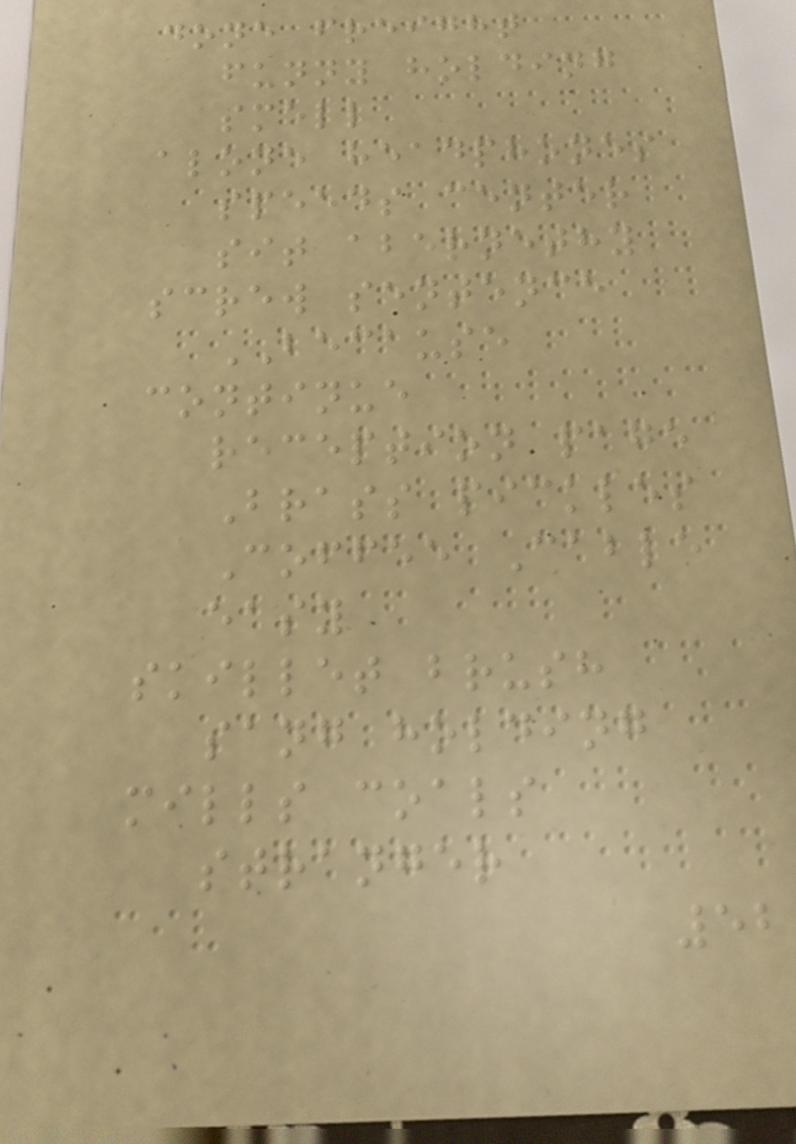done freight
funny holding
smell
alone headphones
speeds center
sit abernethy
screw sentence
BECAUSE
continue
reception page
Brass pickles
Coffee Cable
easy
skillet brush
sang holding
mills coals
stranger
52
